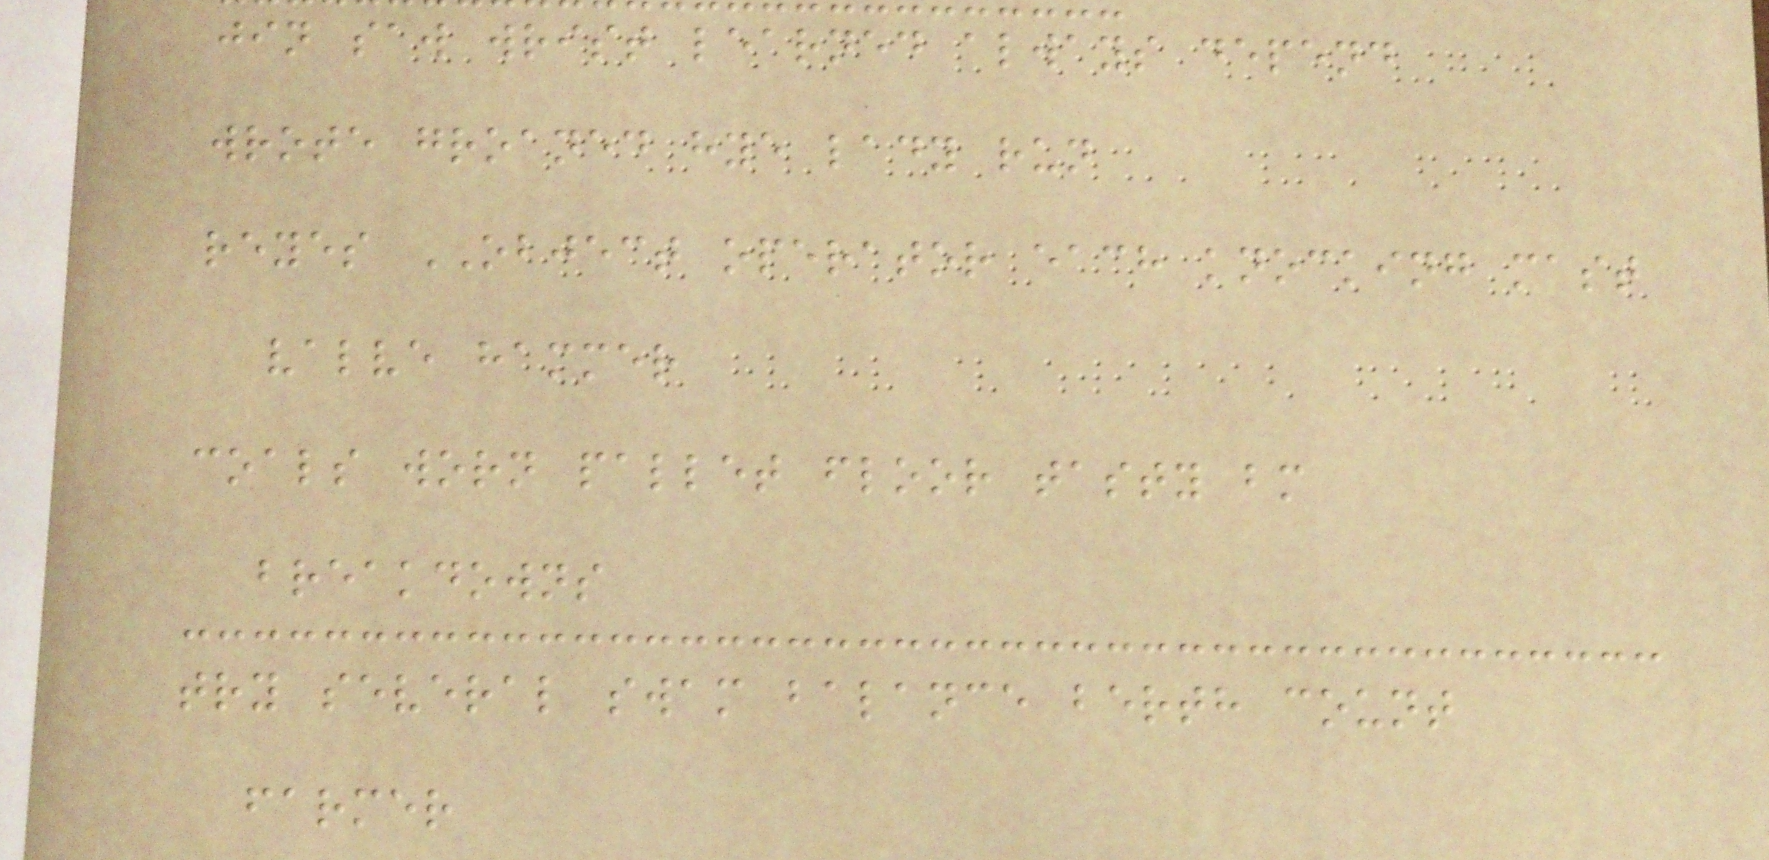jin saw wrist learned always depend
wrote groaned hye lady run
reyes OBJECT operator each knocking mast
valve hammer
coals worn pallet floor tasty bm
breakdowns
try several swam balance berth count
farmer
